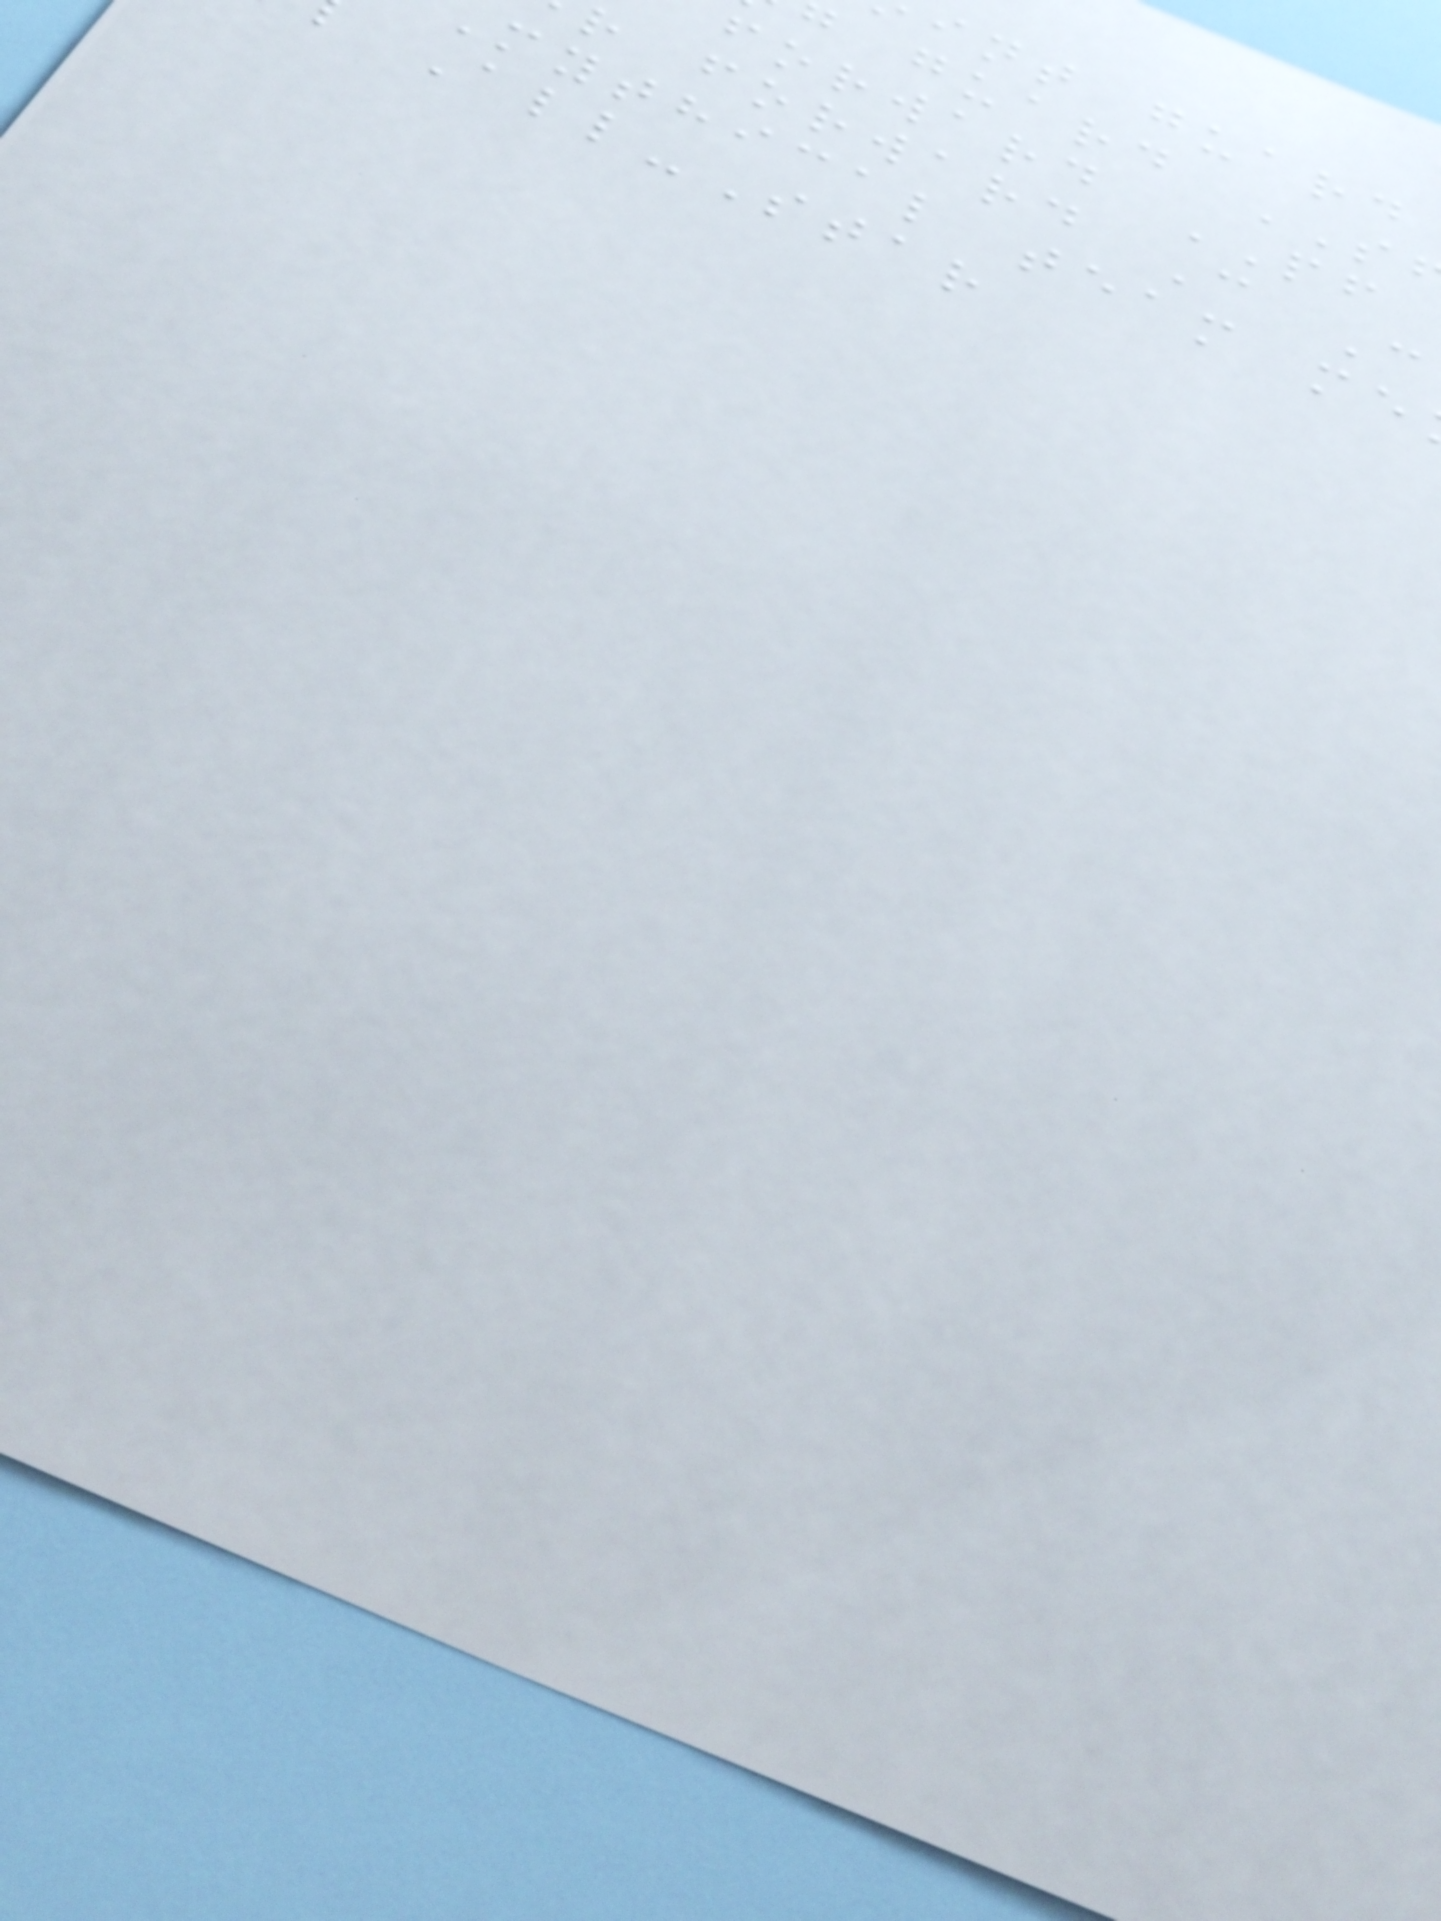int guard
guard
forward PF
r forward C C
mythical team me
All-Star
